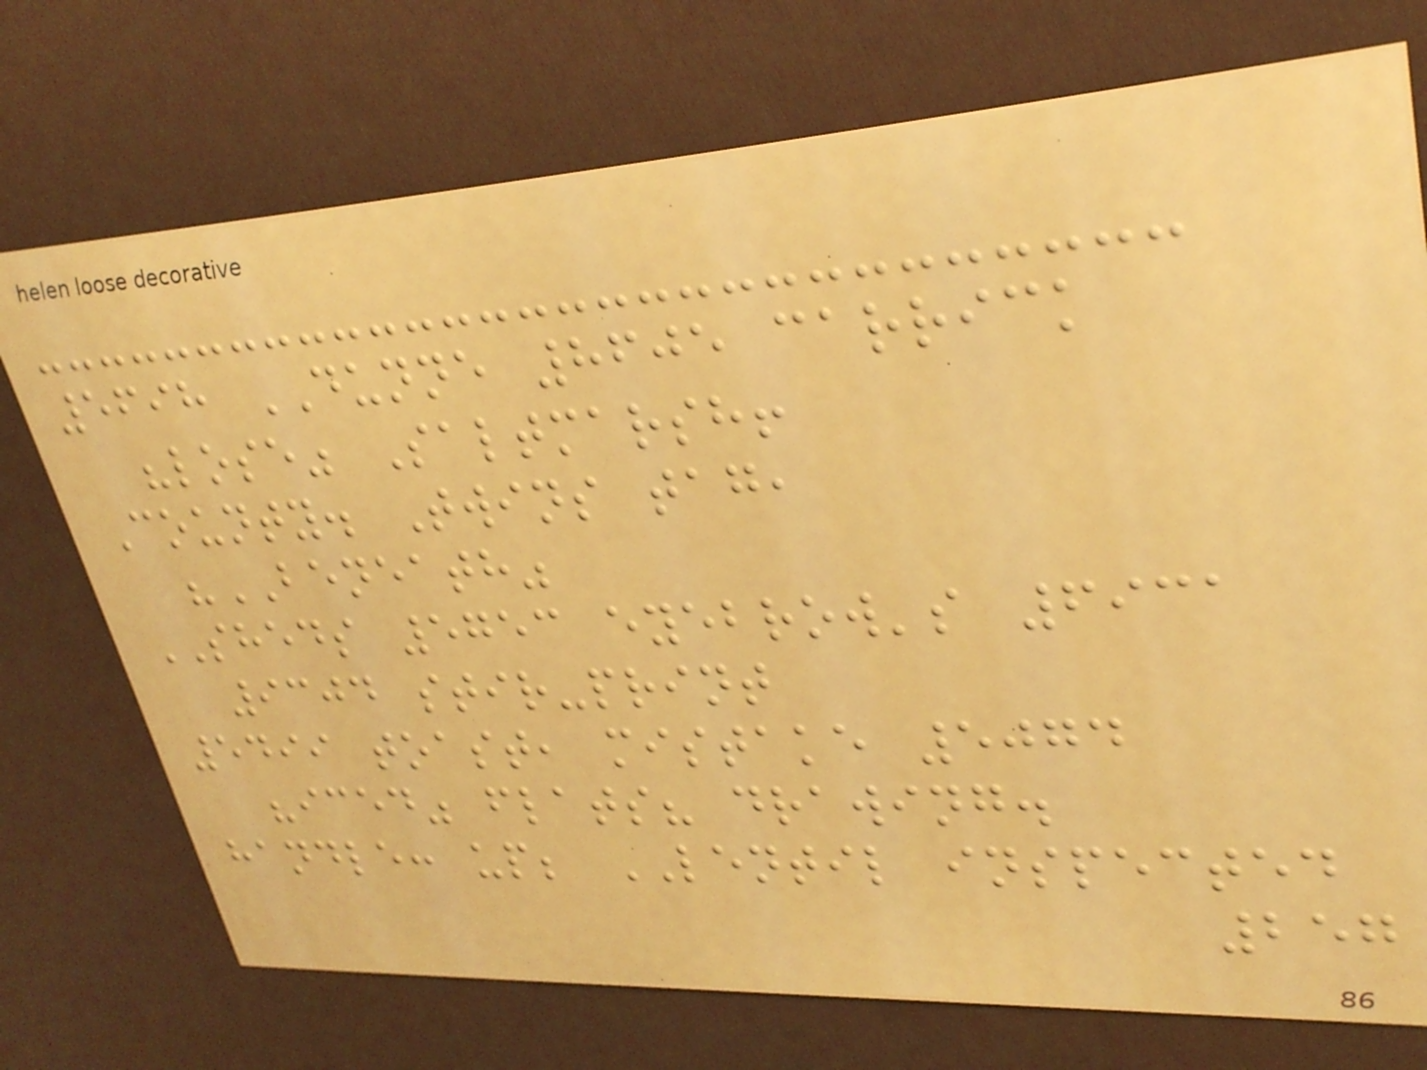5698 DUNNE 8605 carrick
"lose" Saltmarsh!
County. Twins tag,
"BENEATH"
SHEDS 5753 eyebrow's 6931
9304 stir-print
5499 toast, mistake 5074
"iced" flats? drawing.
handle: up; LENTIL inspected
257
